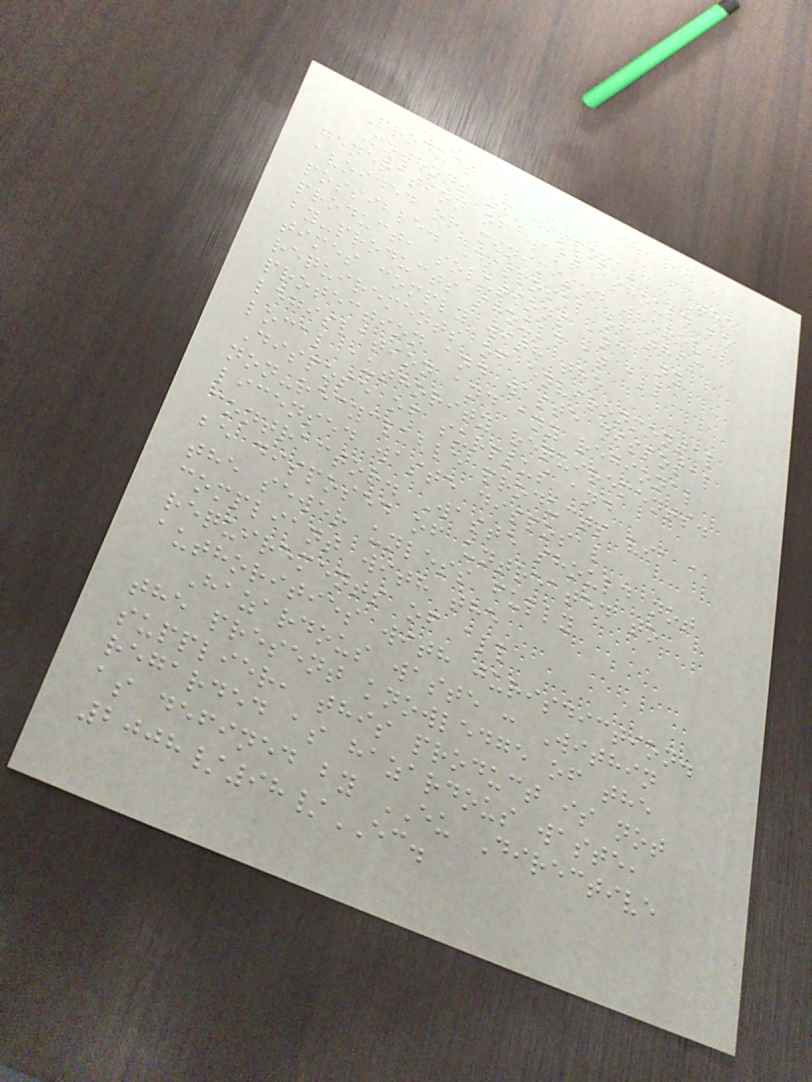Product
Methods of disposal : The
generation of waste should be
avoided or minimised wherever
possible. Disposal of this
product, solutions and any
by-products should at all
times comply with the
requirements of environmental
protection and waste disposal
legislation and any regional
local authority requirements.
Dispose of surplus and
non-recyclable products via a
licensed waste disposal
contractor. Waste should not
be disposed of untreated to
the sewer unless fully
compliant with the
requirements of all
authorities with jurisdiction.
Hazardous waste : Within
the present knowledge of the
supplier, this product is not
regarded as hazardous waste,
as defined by EU Directive
2008/98/EC.
